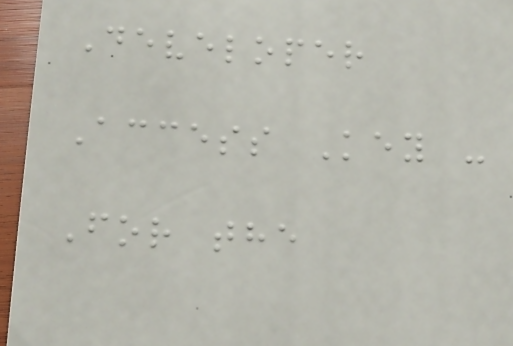Developer
Access Key -
For the
